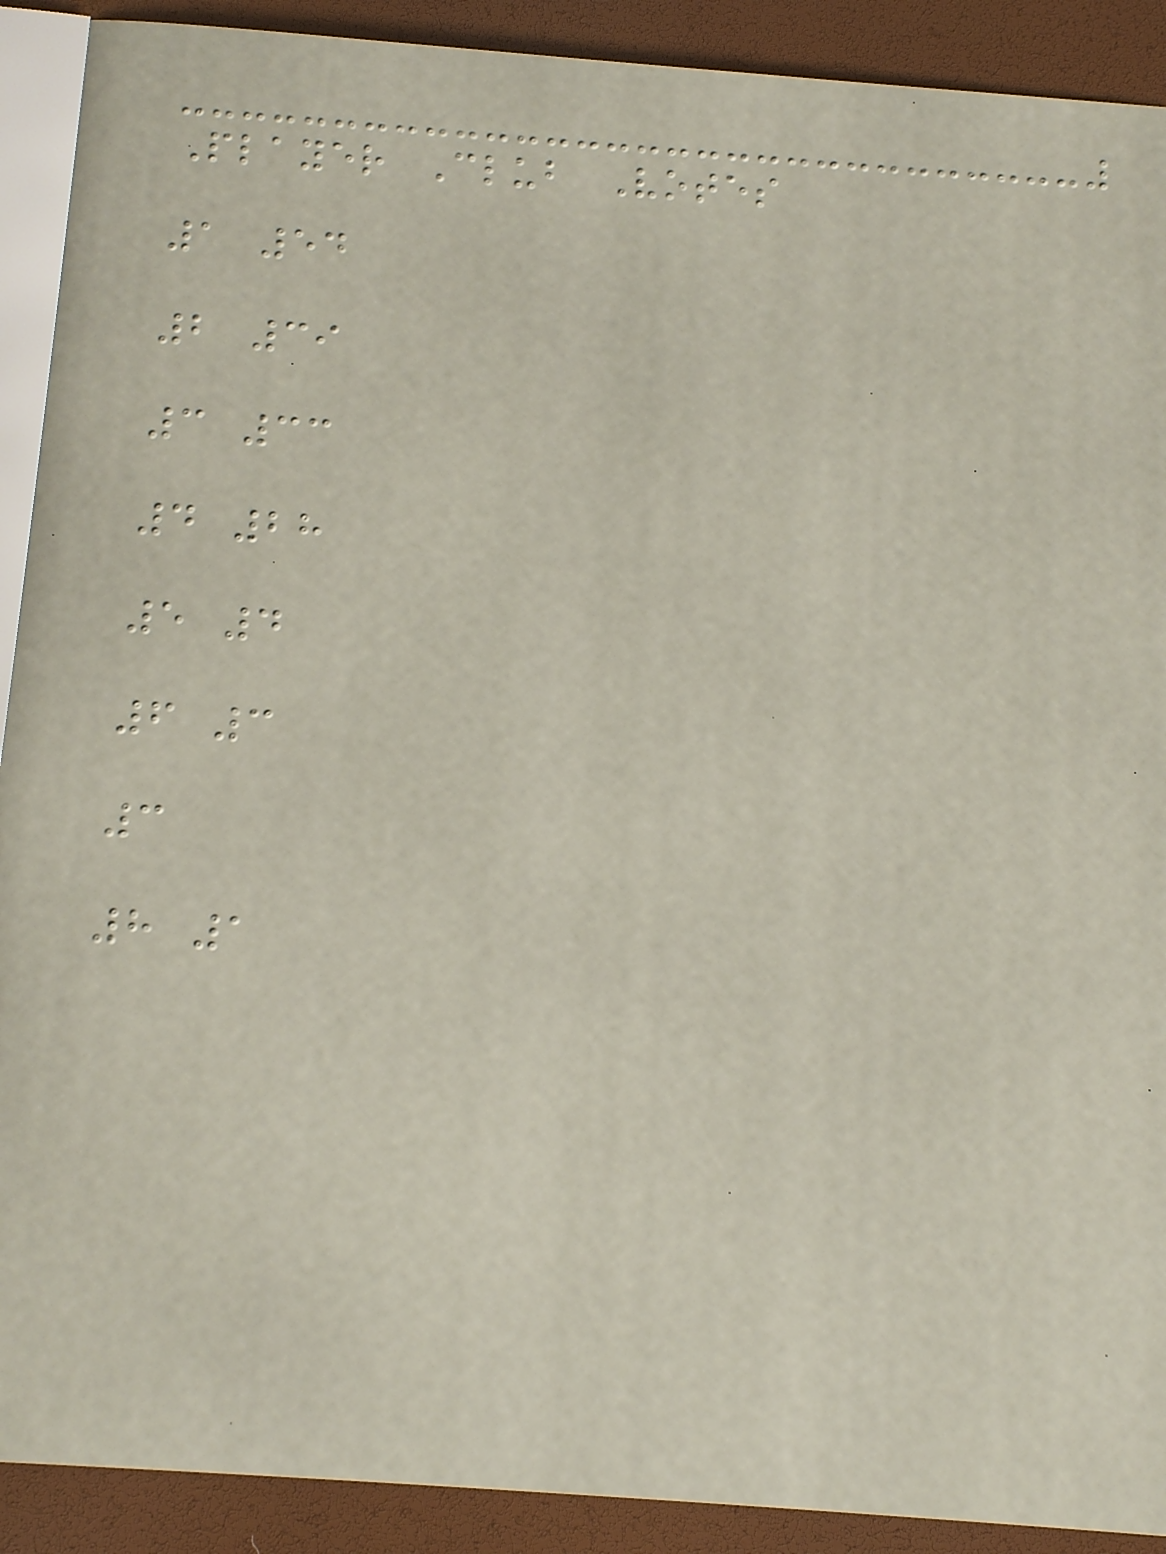Player Club Votes
1 54
2 39
3 33
4 28
5 4
6 3
3
8 1
